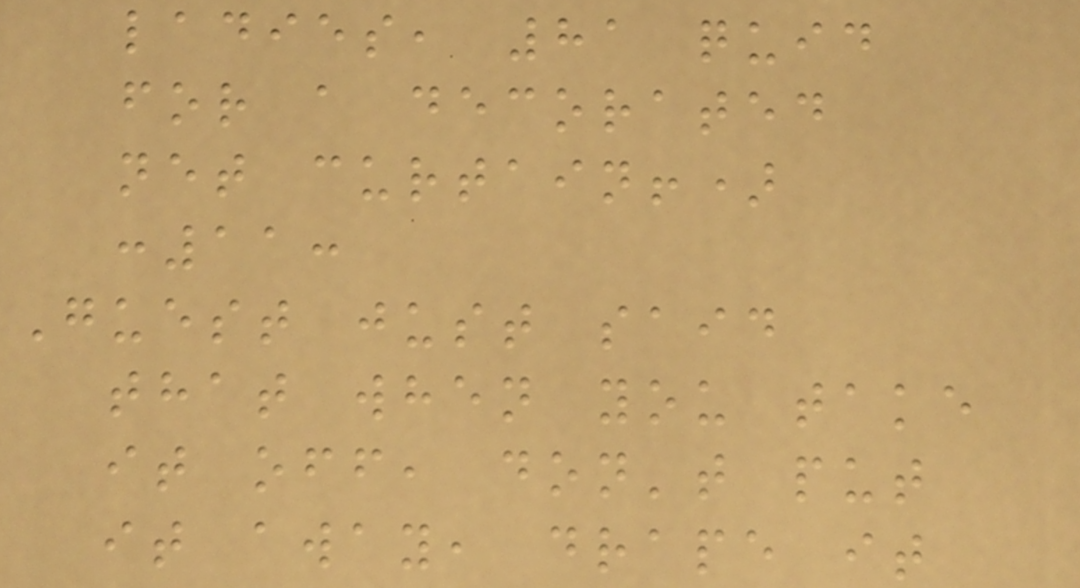ladies, 81 quid
for a decorated
net curtain!)
:11:
Guest just said
that when you take
it off, don't put
it away, drape it
